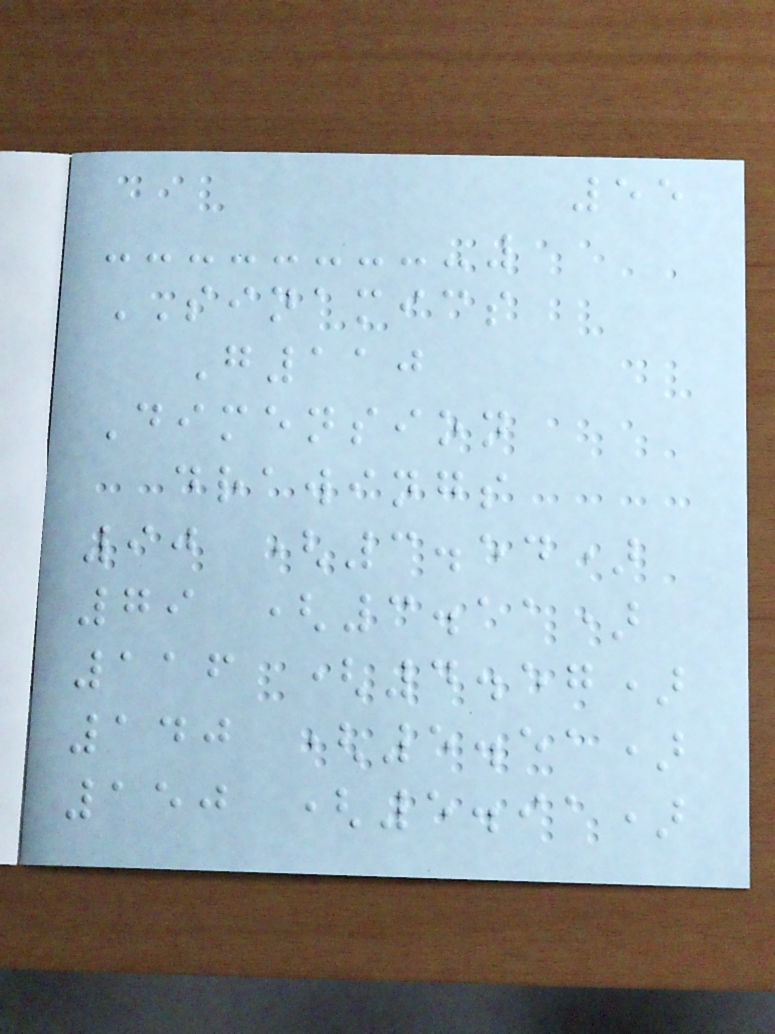55
SINAMICS
G110
Dimension
drawings
90 (3.54)
79 (3.11)
116 (4.57)
140 (5.51)
150 (5.91)
